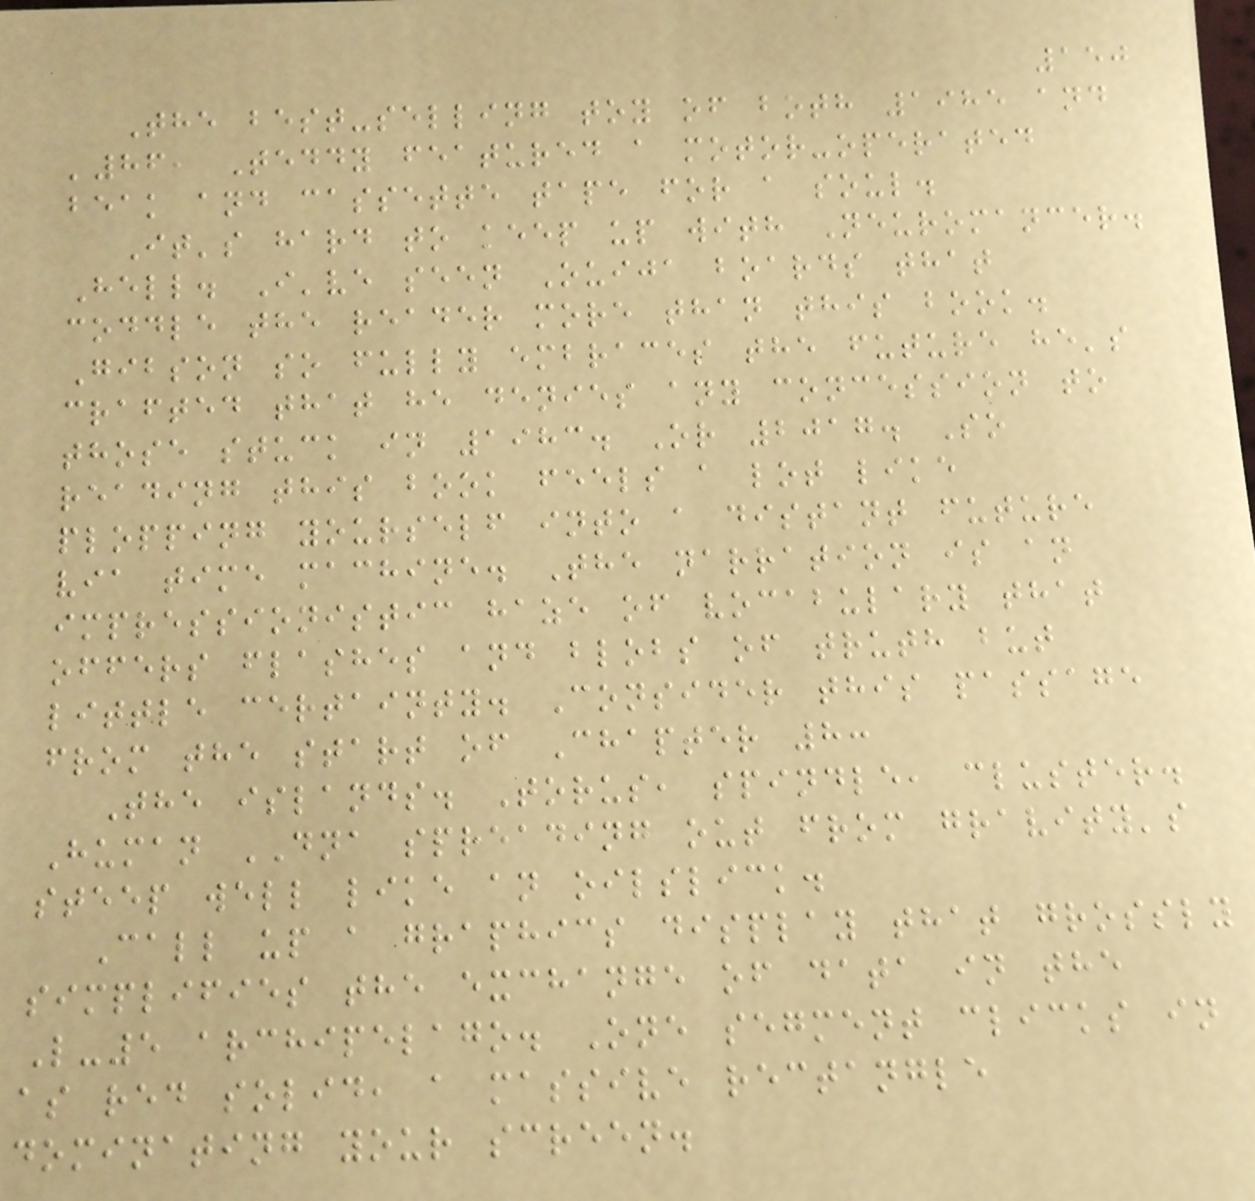150
The best-selling toy of both 1985 and
'86, Teddy featured a motor-operated
beak and cassette tape for a soul.
It's hard to keep up with Neuromancer.
Hell. I've seen Ouija boards that
coddle the reader more than this book.
Gibson so fully embraces the future he's
crafted that he denies any concession to
those stuck in 1983. Or 2017. So
reading this book feels a lot like
plopping yourself into a distant future
via time machine. The narration is an
impressionistic haze of vocabulary that
offers flashes and blobs of truth but
little certainty. Consider this passage
from the start of Chapter 8:
The islands. Torus, spindle, cluster.
Human DNA spreading out from gravity's
steep well like an oilslick.
Call up a graphics display that grossly
simplifies the exchange of data in the
L-5 archipelago. One segment clicks in
as red solid, a massive rectangle
dominating your screen.
